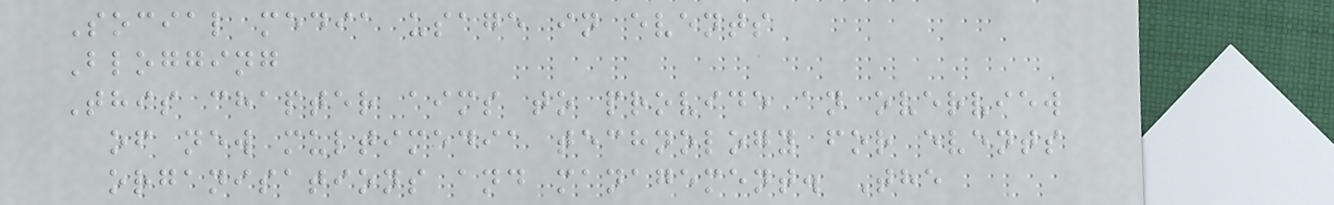Social media usage in events
Blogging
This chapter aims to provide an overview
of new multimedia technology for events
organisations and management. The
